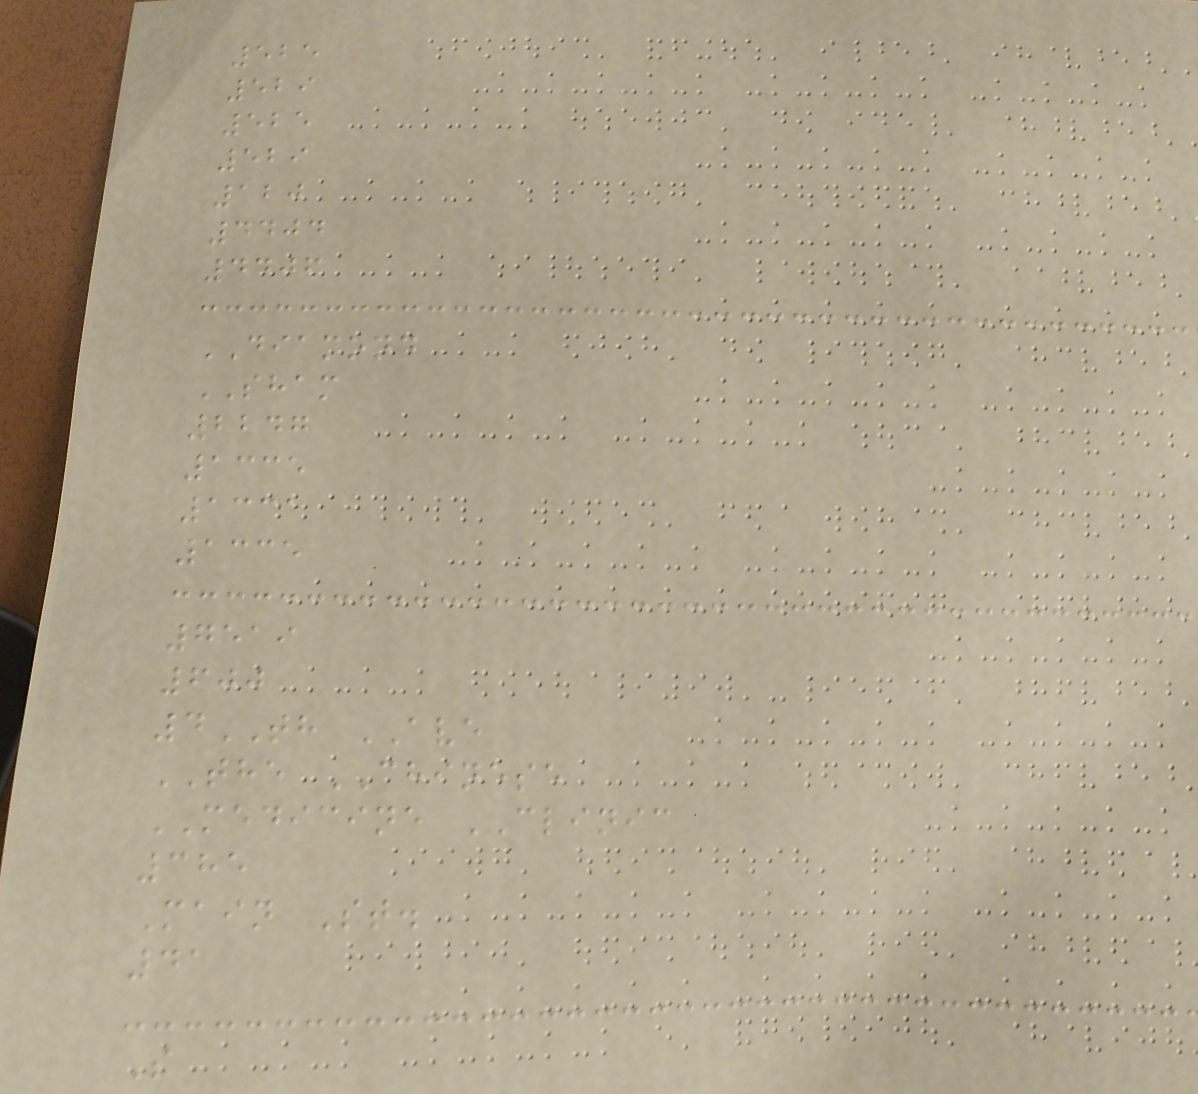525
529
525
529
120
4404
4406
DIAMOND
SHAM
2247
1335
1331
1335
7519
600
4TH AVE
THE CHINESE
MEDICINE CLINIC
385
Main St.
41
S
